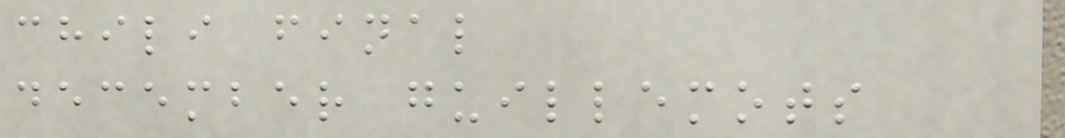chili final
december guillemots
